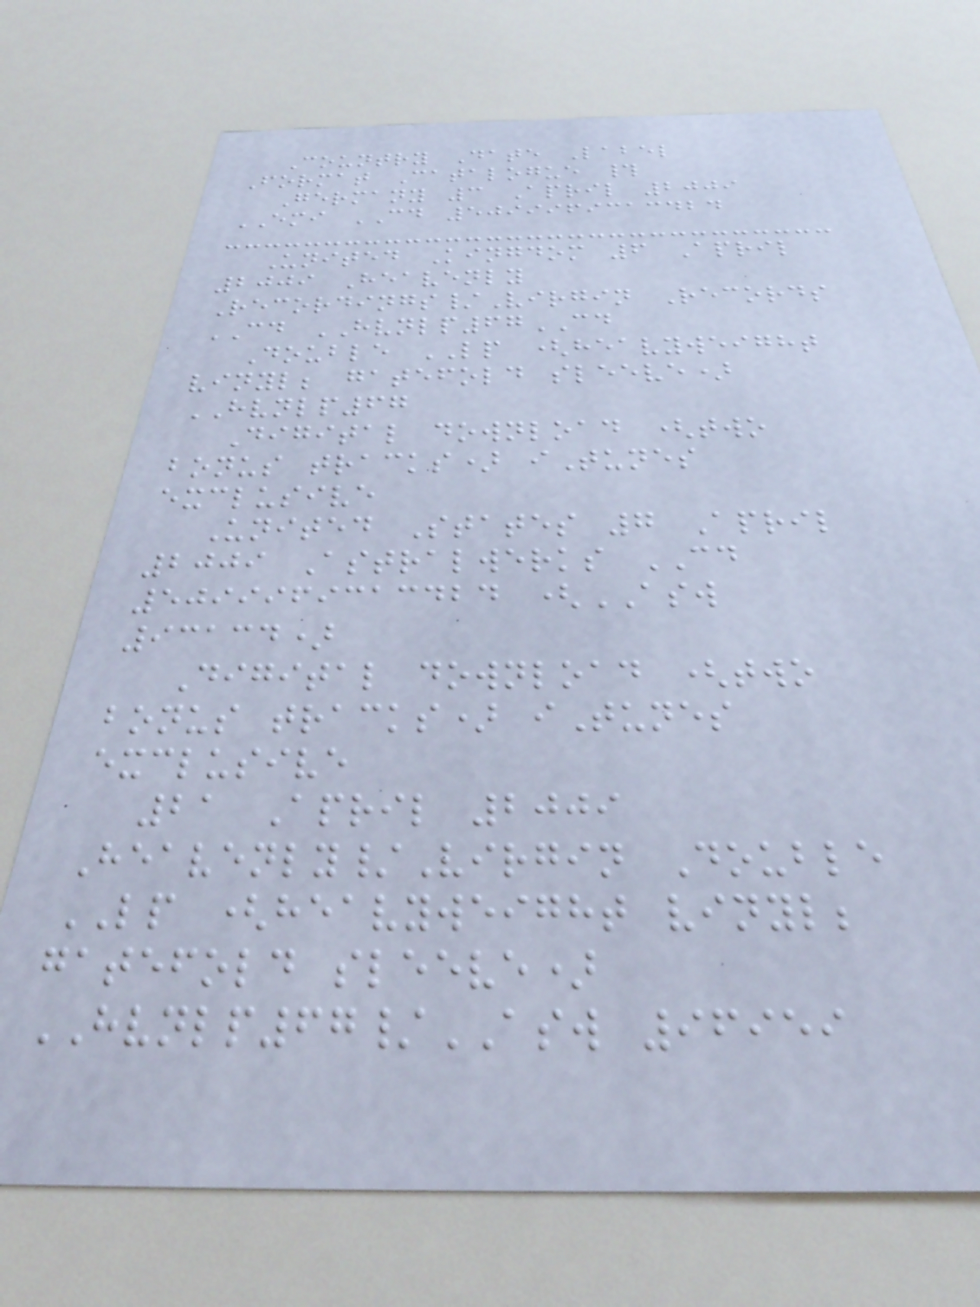Country Date Label
Format Catalogue #
Germany 3 April 2009
EMI CD 5099969313424
United Kingdom 6 April
2009 Heavenly
Recordings/Virgin Records
CD HVNLP67CD
Double LP (heavyweight
vinyl; gatefold sleeve)
HVNLP67
Digital download (two
bonus tracks) iTunes
exclusive
United States 7 April
2009 Astralwerks CD
5099969313424 (ASW
93134)
Digital download (two
bonus tracks) iTunes
exclusive
21 April 2009
Heavenly/Virgin Double
LP (heavyweight vinyl;
gatefold sleeve)
HVNLP67/ASW 96959
